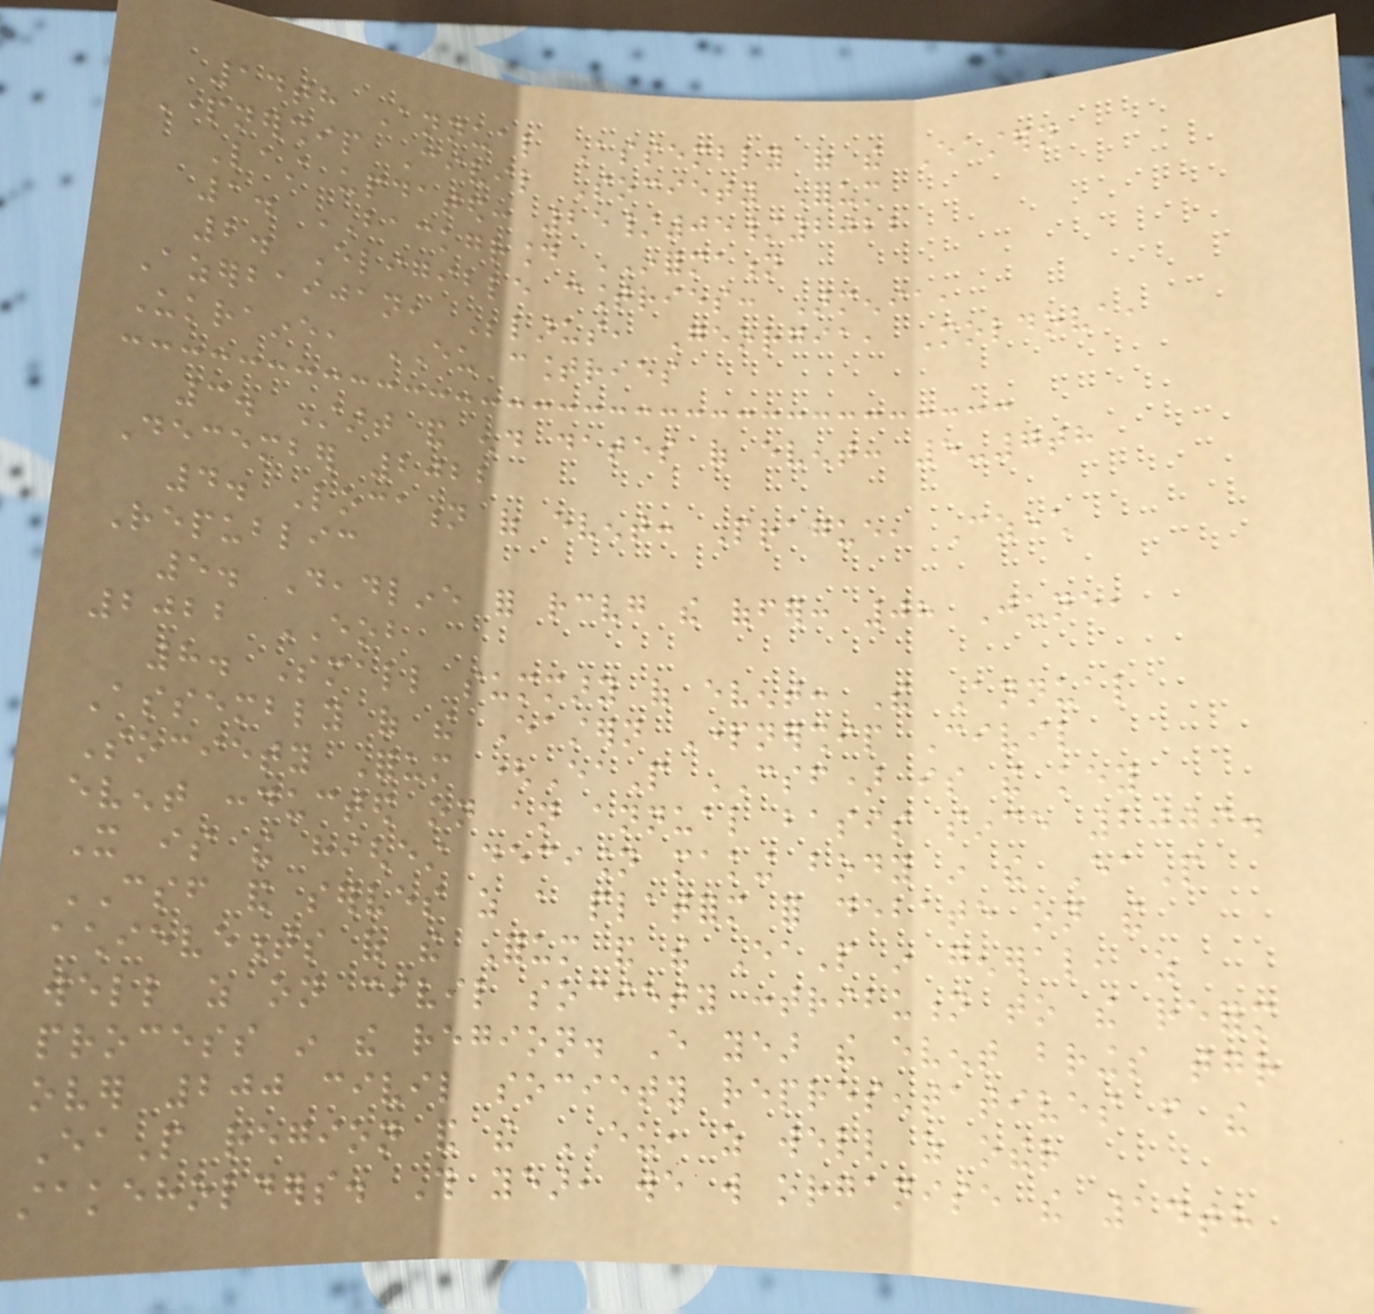14th Annual Assembly of the Eastern
Partnership Civil Society Forum
Last updated: 25/05/2022
1. BACKGROUND INFORMATION
2. Eligible countries: Armenia,
Azerbaijan, Belarus, Georgia, Moldova,
Ukraine, EU countries
3. Start and end dates of event: 5-7th
December 2022
4. Location of event: Prague, Czech
Republic
5. Deadline for receiving the offer: 08 June,
2022 EOB
8. Small summary of event: The Annual
Assembly of the Eastern Partnership Civil
Society Forum (EaP CSF) is the key
event conducted on an annual basis since 2009.
It is the highest decision making body in the EaP
CSF and serves as a platform for debate on the
achievements of the Forum and the EaP in general, as
well as on civil society contribution to the reform
process in the region. Every year the event brings together
over 200 civil society representatives from the
EaP region and the EU, as well as other
stakeholders. This year, we will organise the 14th
